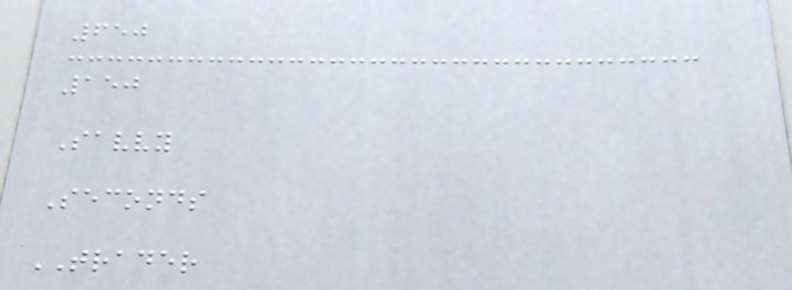650
150
Savvy
Seconds
TRADER
